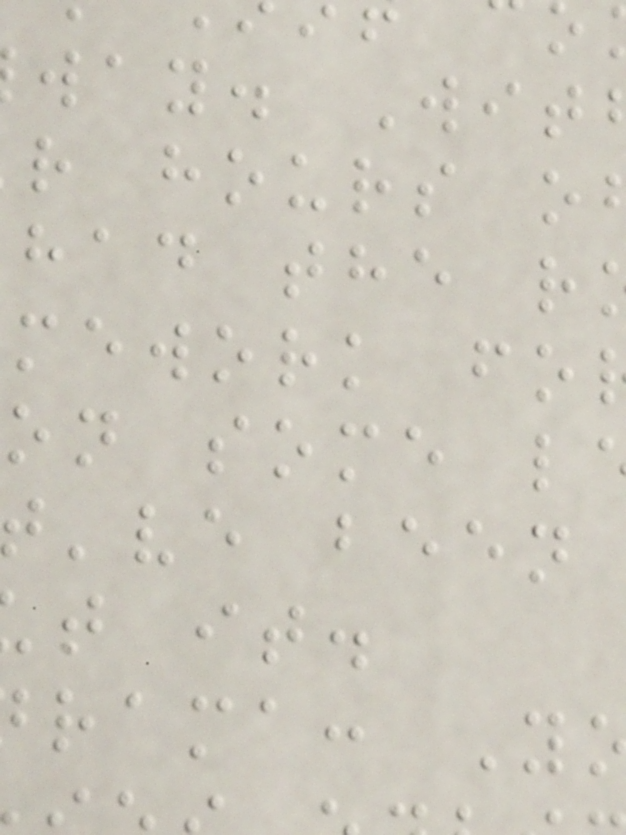way. Wit
r hours o
had the r
mework fo
on some l
've been
t it.
rama: Y
